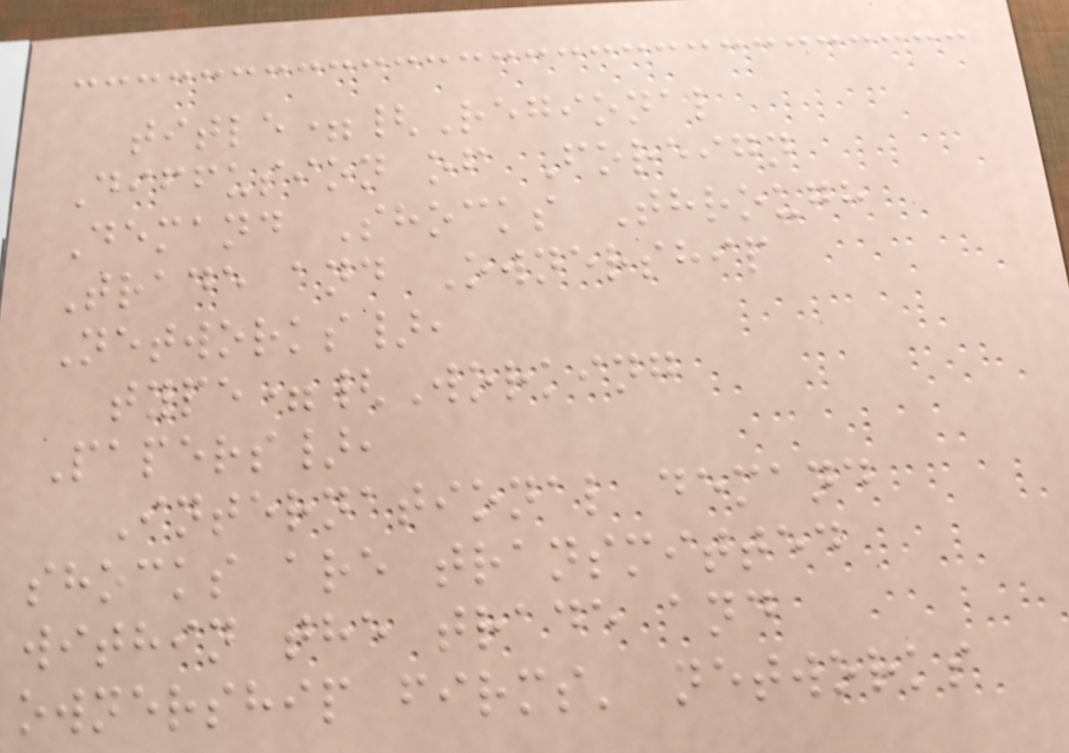title={Regional
Diffusion of Foreign
Demand Shocks Through
Trade and Ownership
Networks},
type={Working
Papers},
International demand
shocks are transmitted
within the trade and
ownership firms' networks
